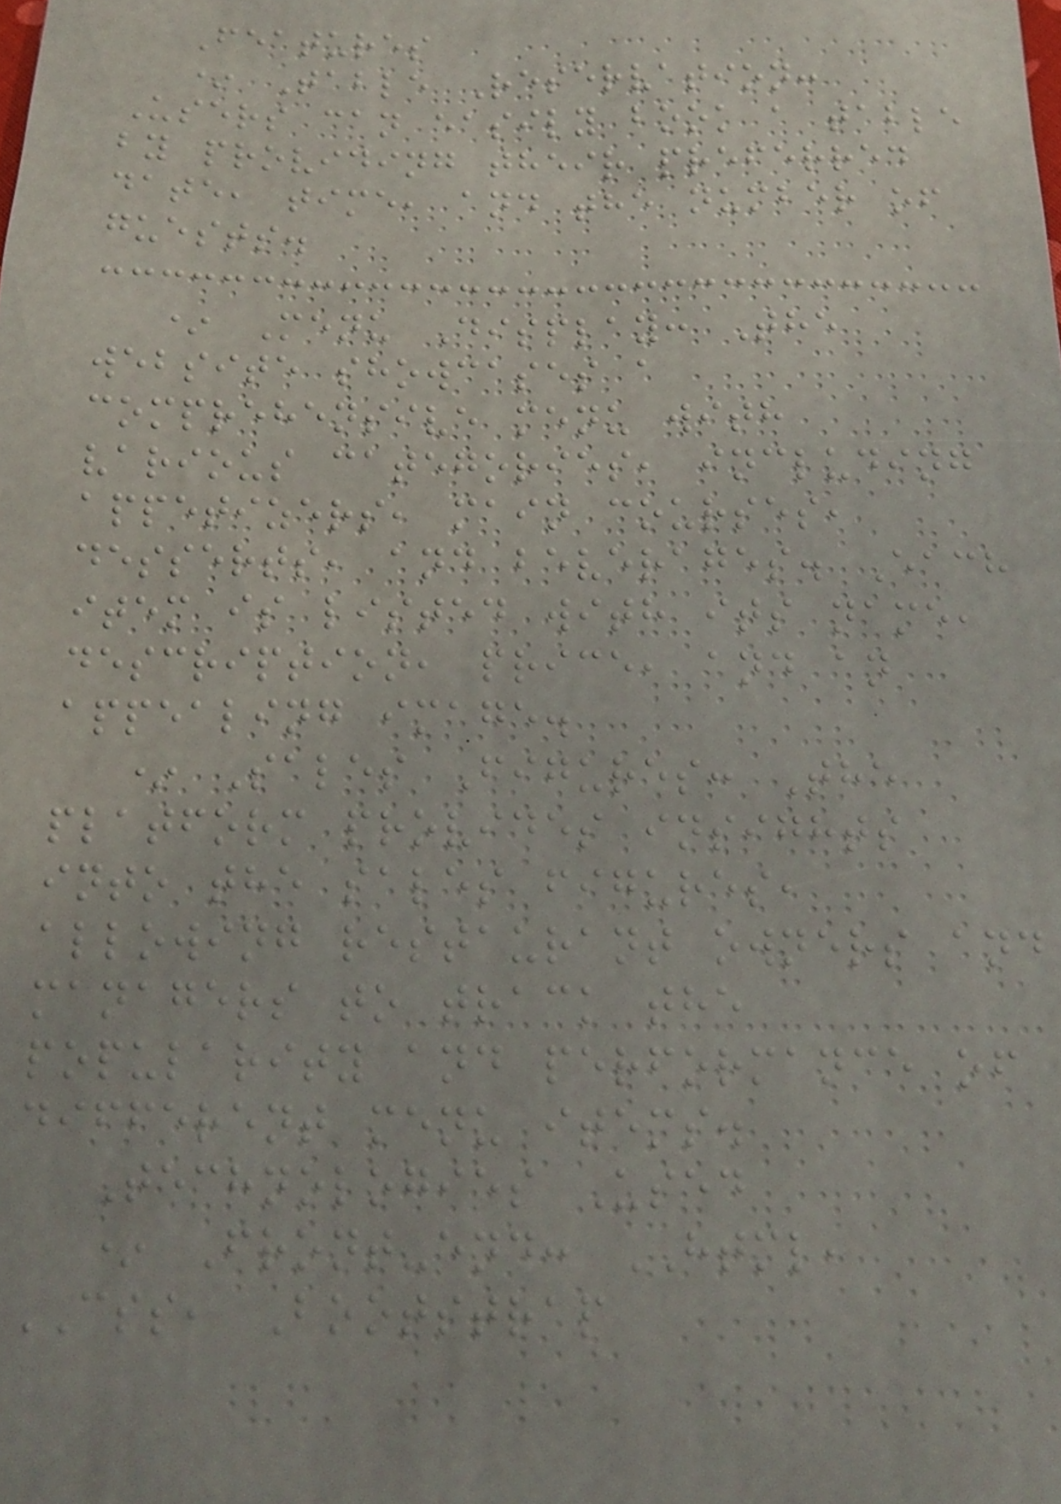Features
* Table Reservation:
Users can easily book a table
by providing their preferred
date, time, and the number of
guests.
* Menu Display: The
website showcases a
comprehensive menu with
various categories, including
appetizers, main courses,
desserts, and beverages. Each
item is listed with its name,
description, price, and an
appealing image.
* Sales Figures: The
platform provides insights
into the sales figures,
allowing restaurant owners and
managers to track the
popularity and performance of
different menu items.
Technologies Used
* Front-end: HTML,
CSS, Bootstrap
